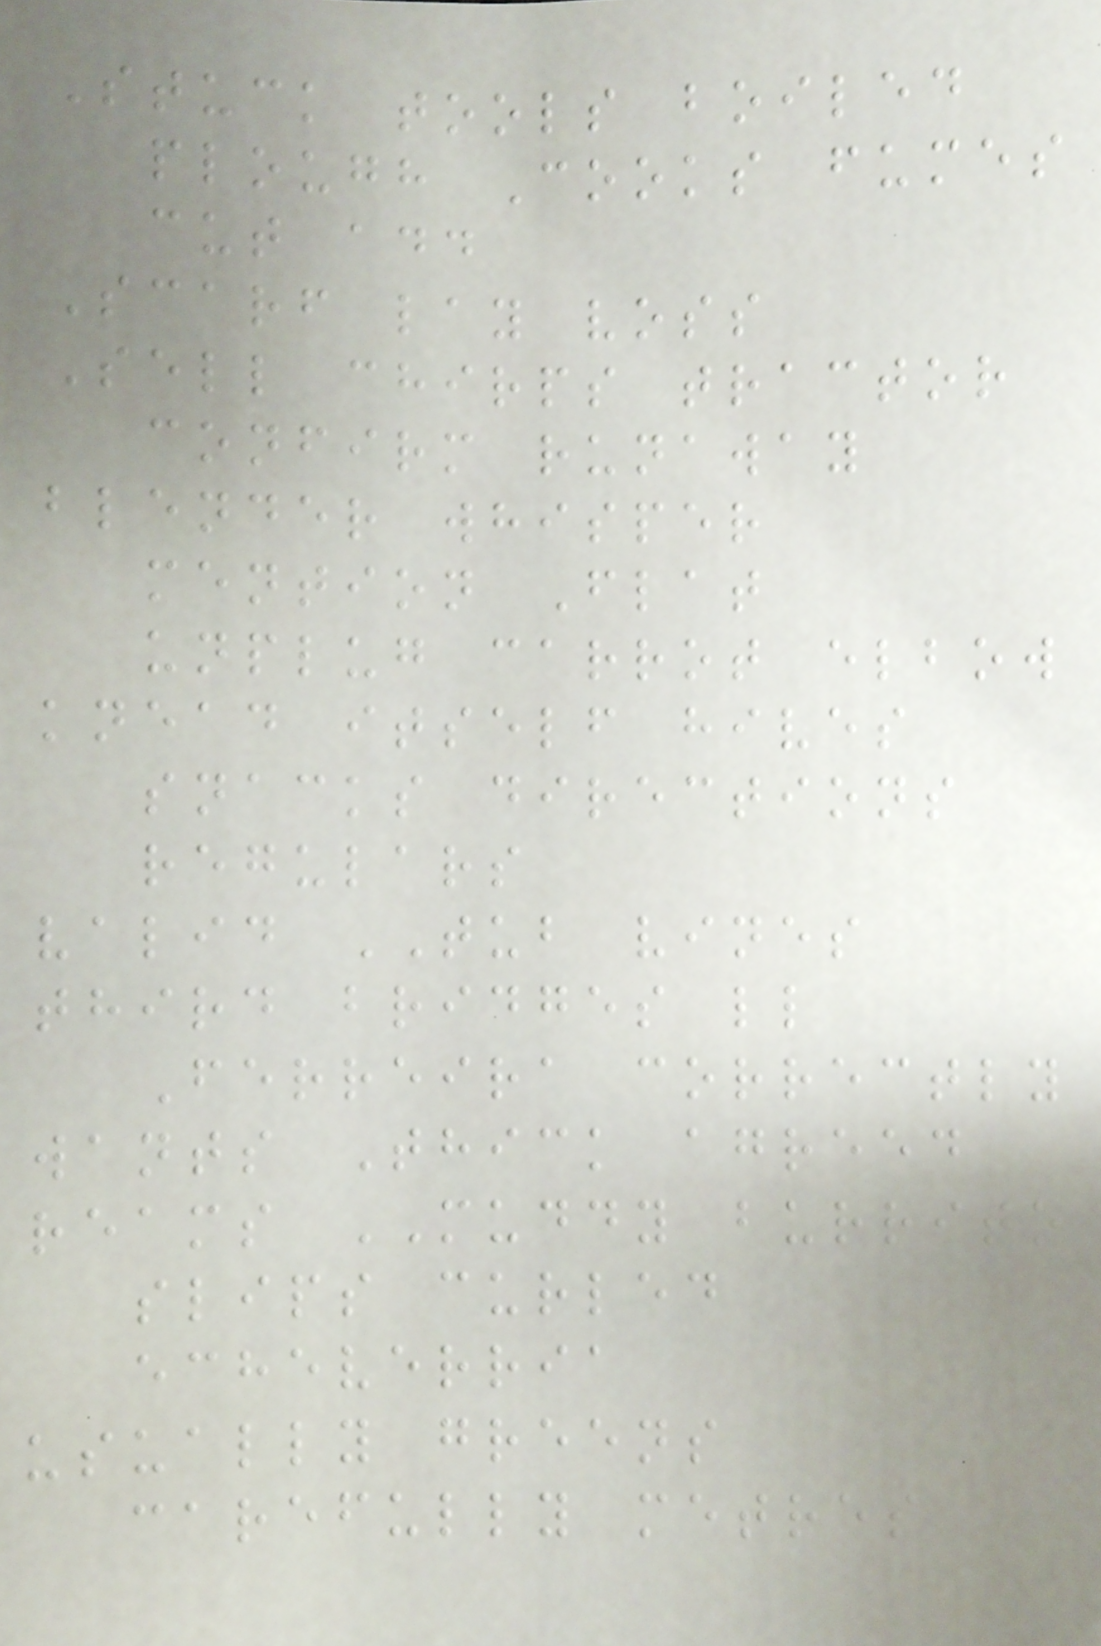Stuck tools boiled
plough Cooks fumes
cut add
Scarf lay voss
Sell chirps tractor
confirm runaway
blender whisper
mention Flat
unplug carrot elbow
knead itself hives
snacks directions
regulars
valid TUB vines
third bridges ll
Ferreira correctly
wants Thick agreed
reams MUDDY burrito
slips curled
echeverria
usually greens
carefully metres
